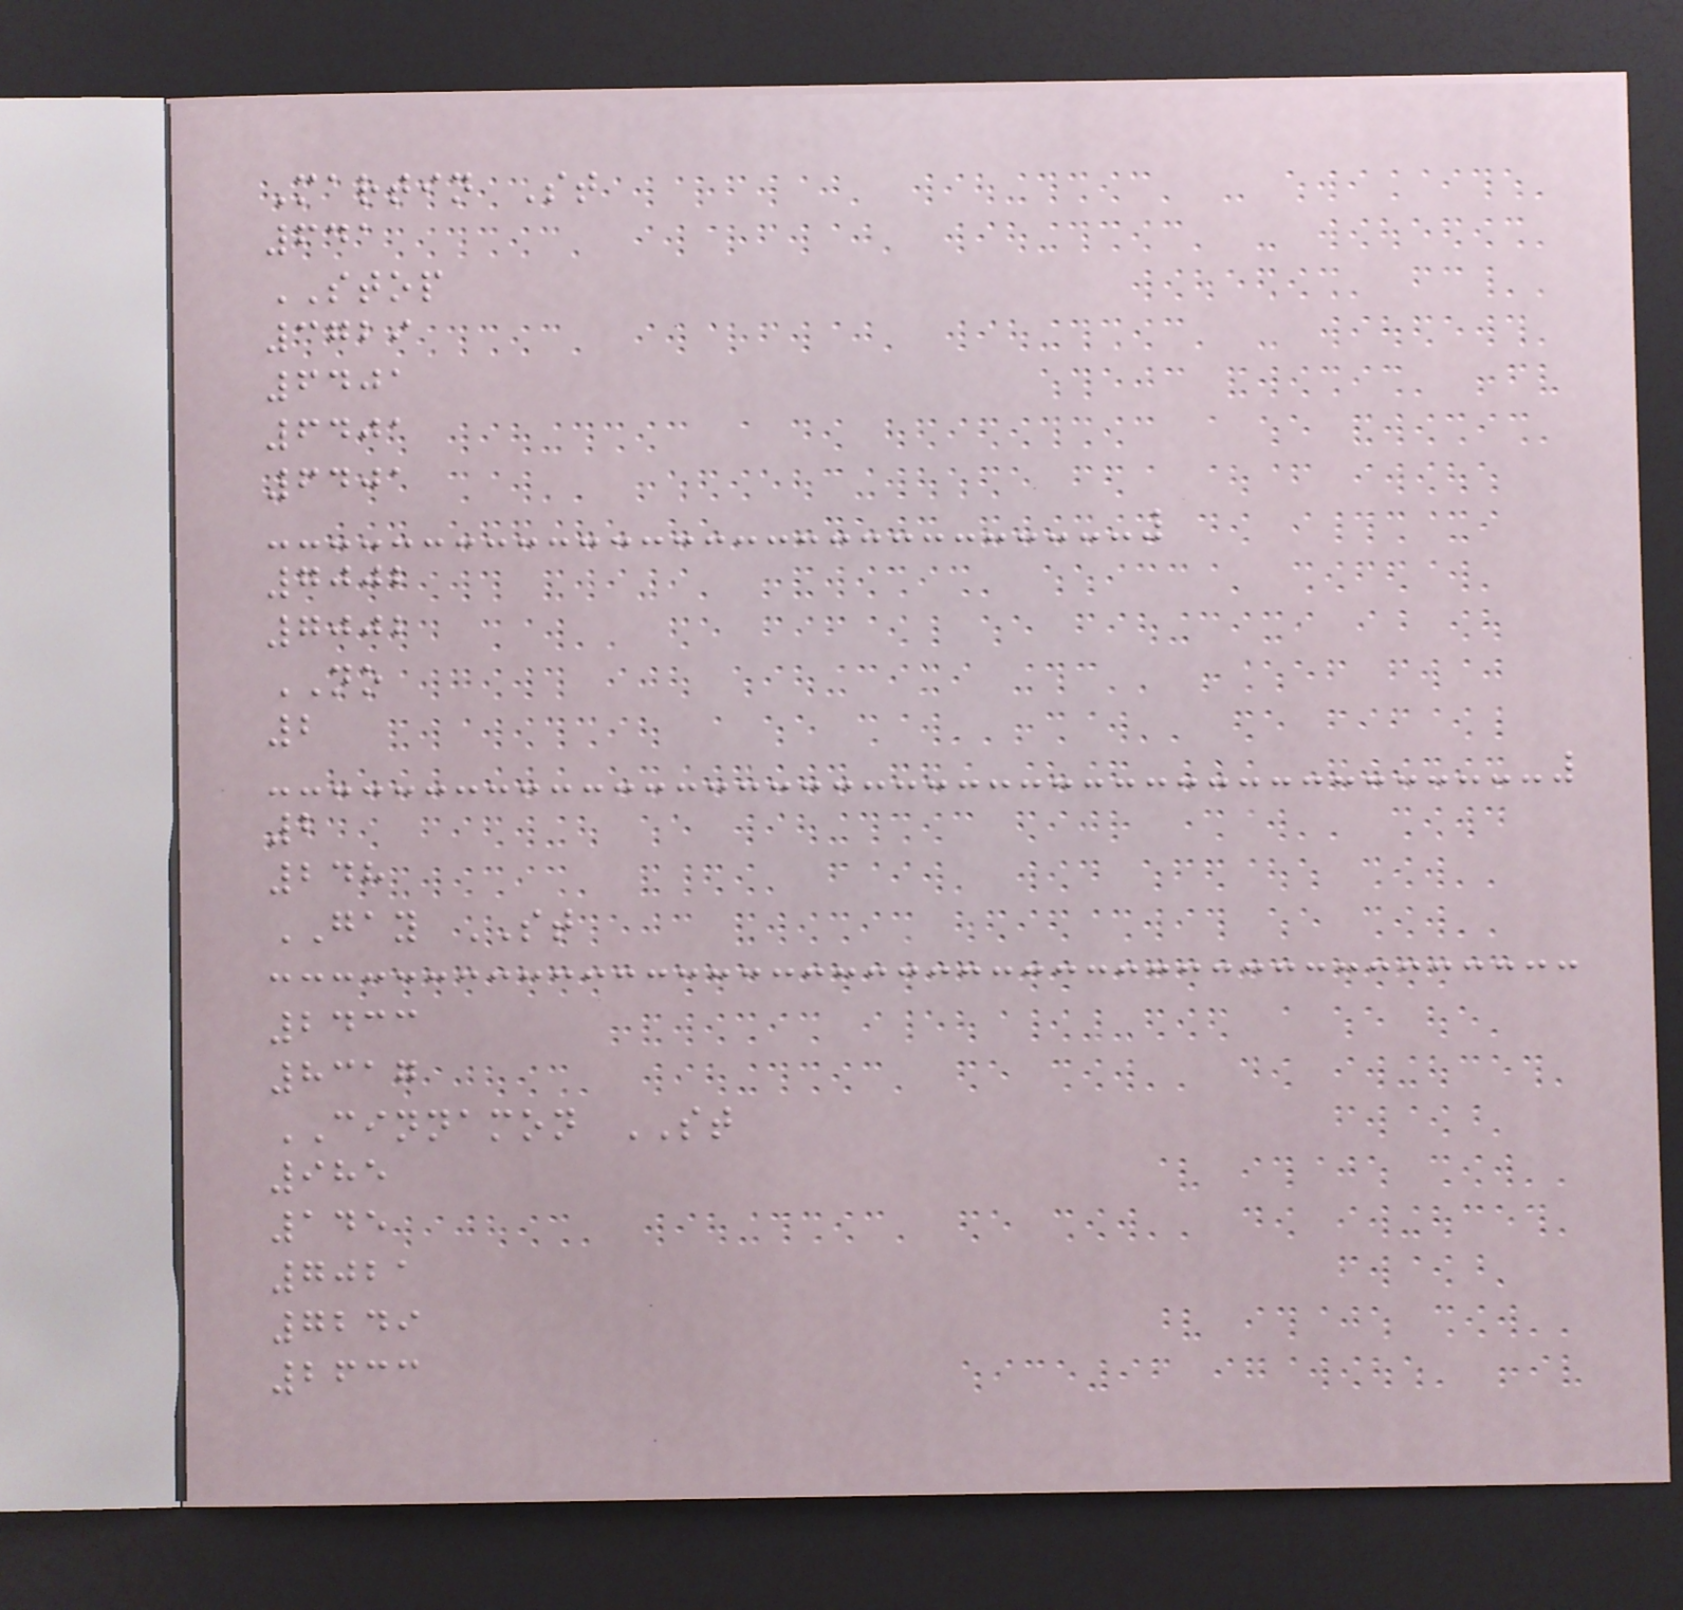Martin St
641
STOP
3729
6401
6401
6401
7002
7002
NO
2
2
248
GAY ST
2433
8317
CINNAMON ST
985
145
7021
7249
2633
